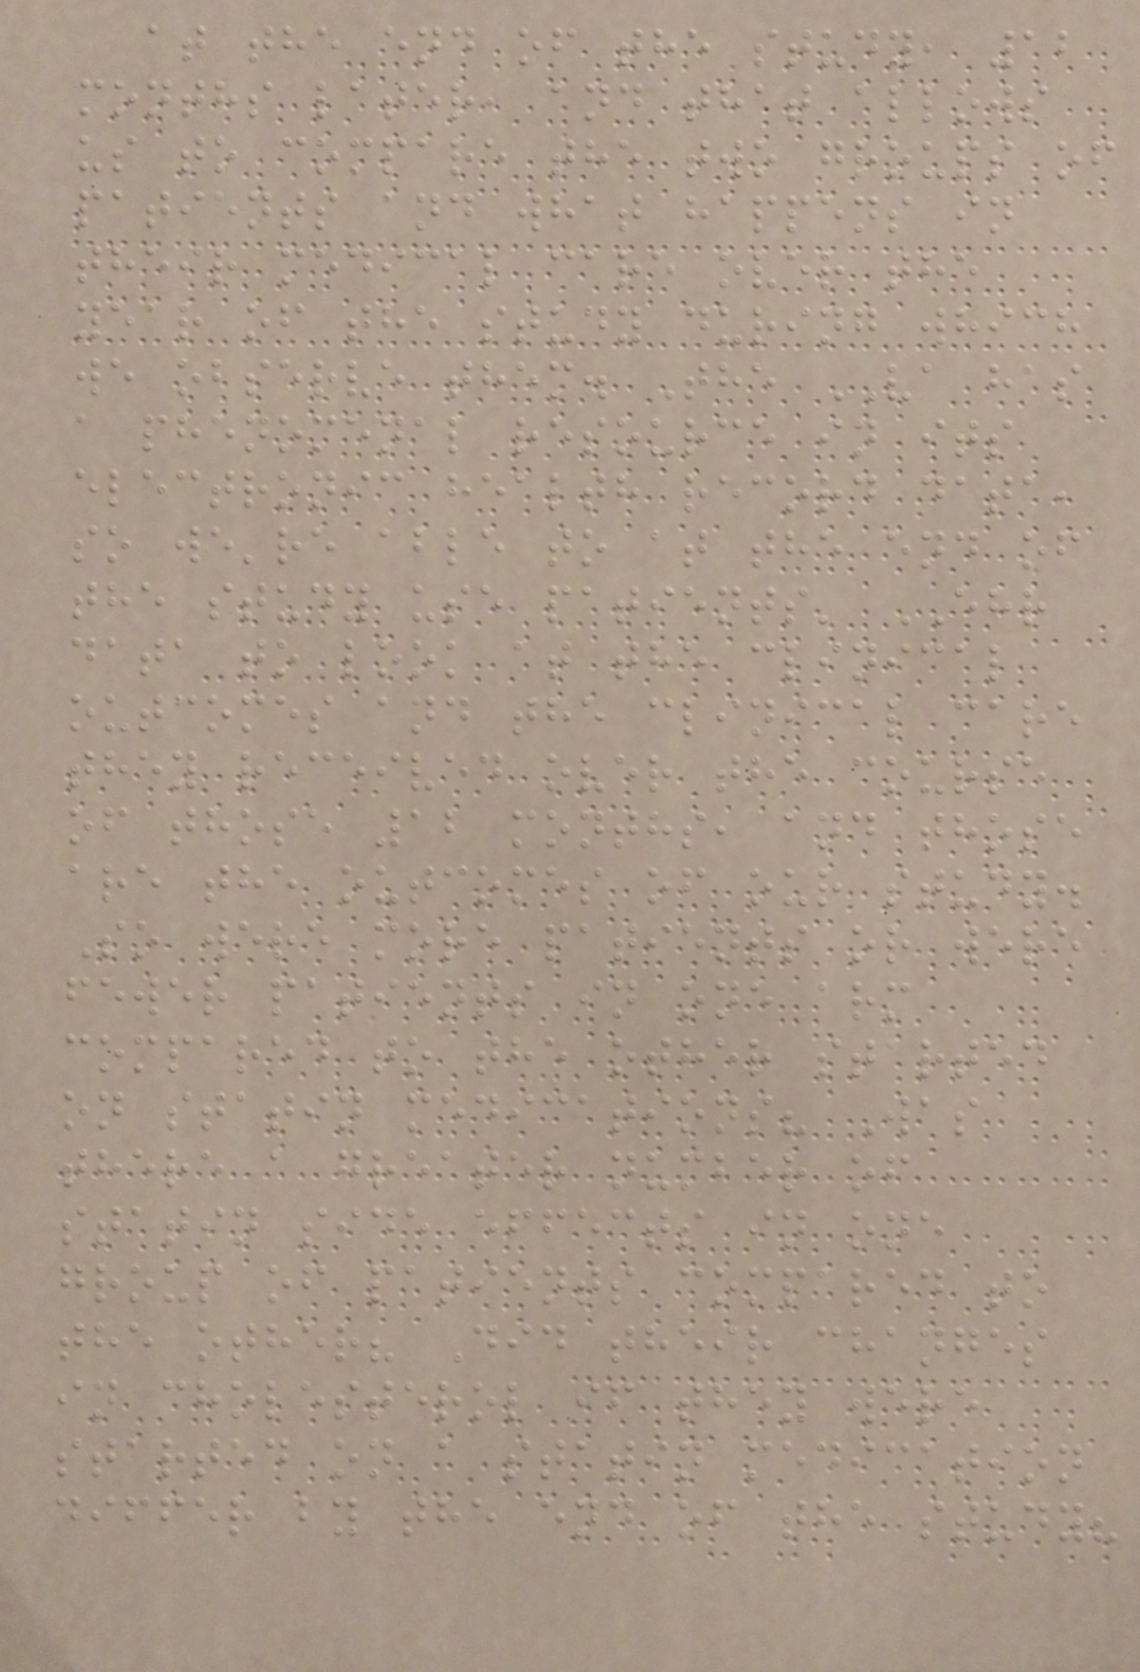at the end of the study, 12
months later, and that allows
us to compare the two groups of
patients and what happens in
their medical care over the
year of the study during which
we observe them. The VA has
a phenomenal resource in its
electronic health record data,
so we're able to at the end of
the study use patients' EHR
data to look at the clinical
outcomes and the clinical care
they received over the course
of those 12 months, and those
are the outcomes of our study.
So were more patients or were
fewer patients in one arm
compared to the other started
on statin medications? Was
there a greater number of
statin side effects in one
group of patients compared to
the other? Did their changes
in cholesterol if they were
started on a statin medication
differ by the end of the study?
